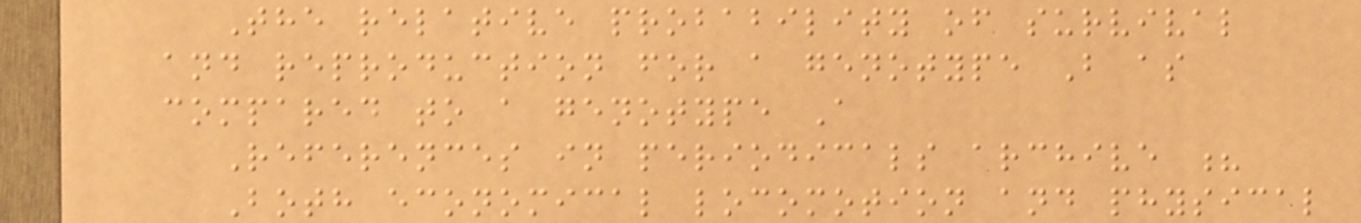The relative probability of survival
and reproduction for a genotype B as
compared to a genotype A
References in periodicals archive ?
Both economical locomotion and physical
